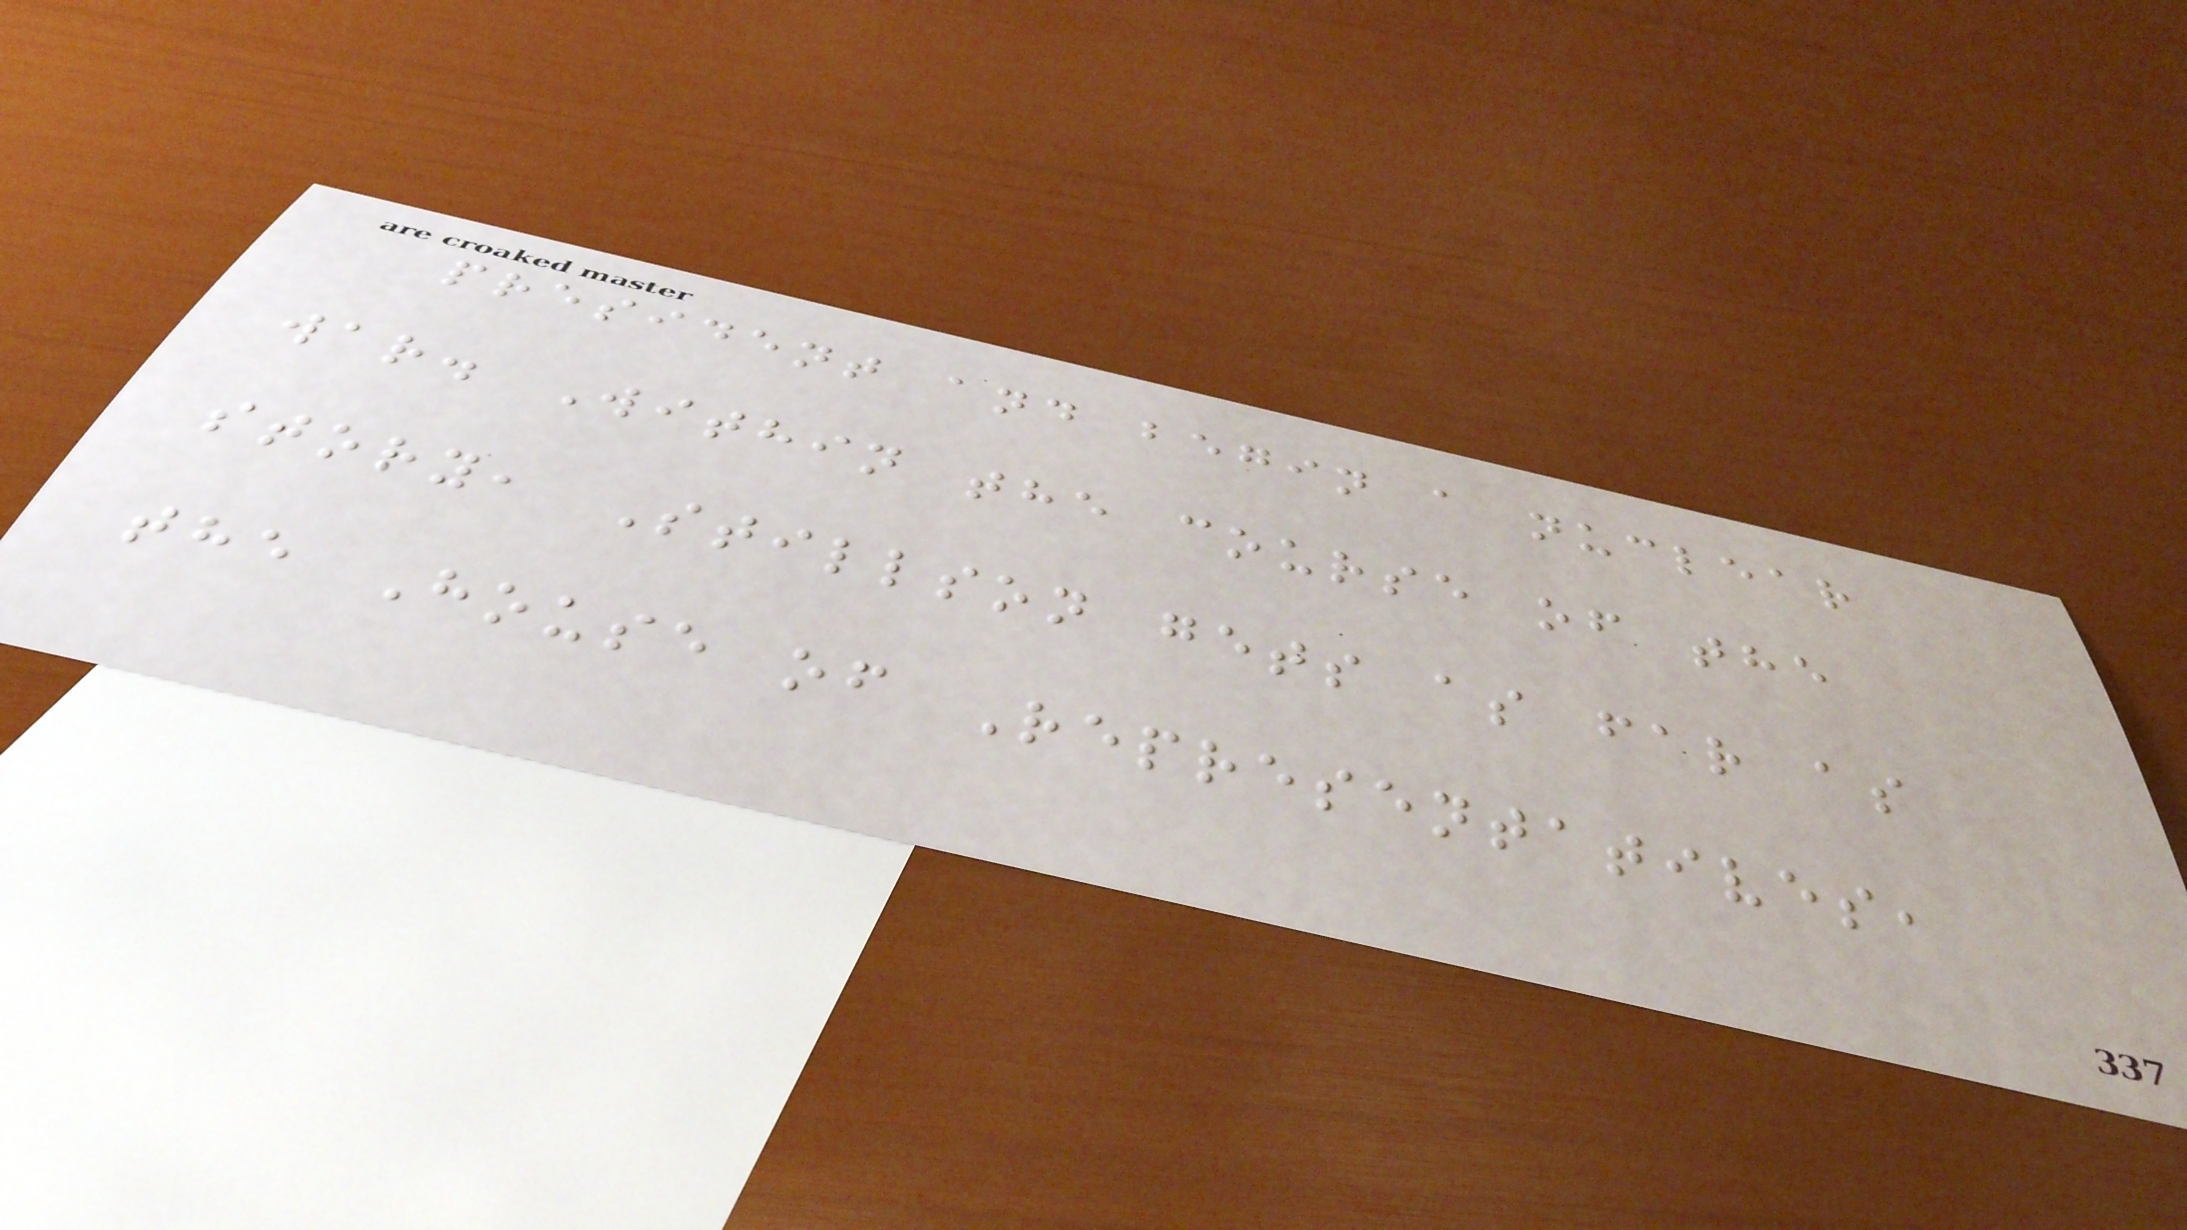president and begin a nuclear
war. Within the course of the
story, Stillson gets as far as
the House of Representatives,
